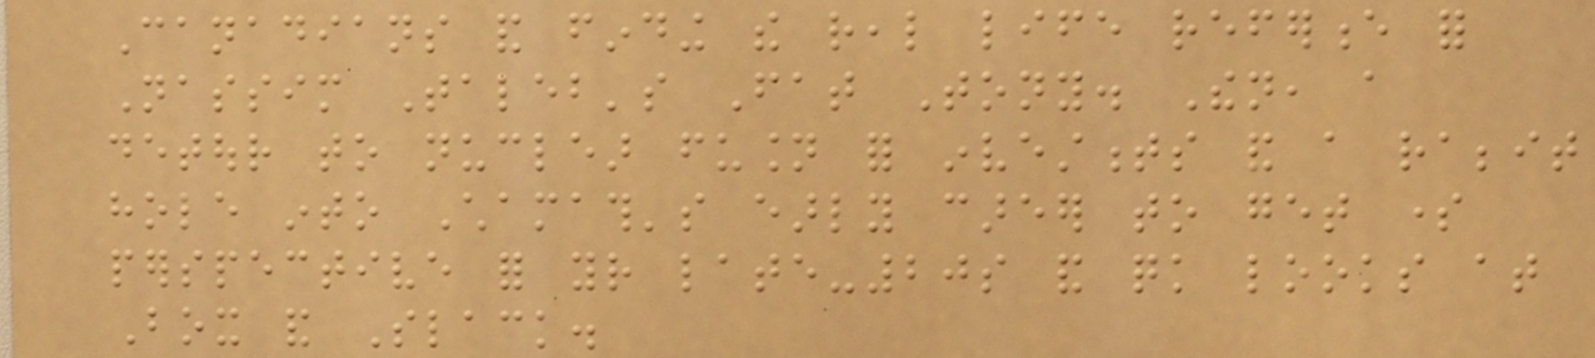Canadians and finding the real life reference for
Nassim Taleb's Fat Tony. Then, a
detour to nuclear fusion for investments and a rabbit
hole into Chamath's early career to get some
perspective for your late-20s and quick looks at
Box and Slack.
